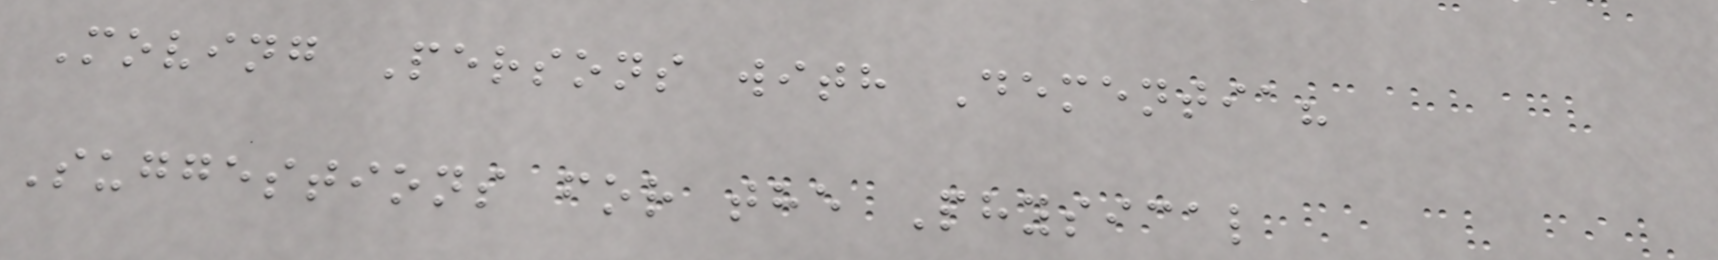Moving Persons with Dementia?
Suggestions for the Physical
